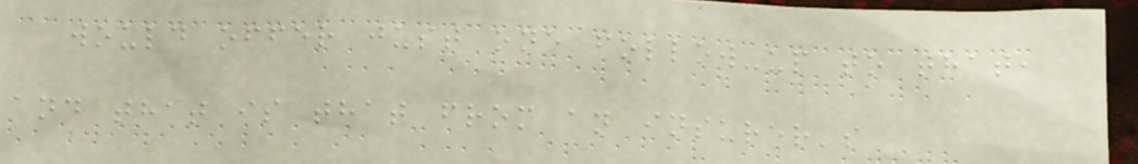would offer just one follow-up to that,
and that is that from an insurer's
